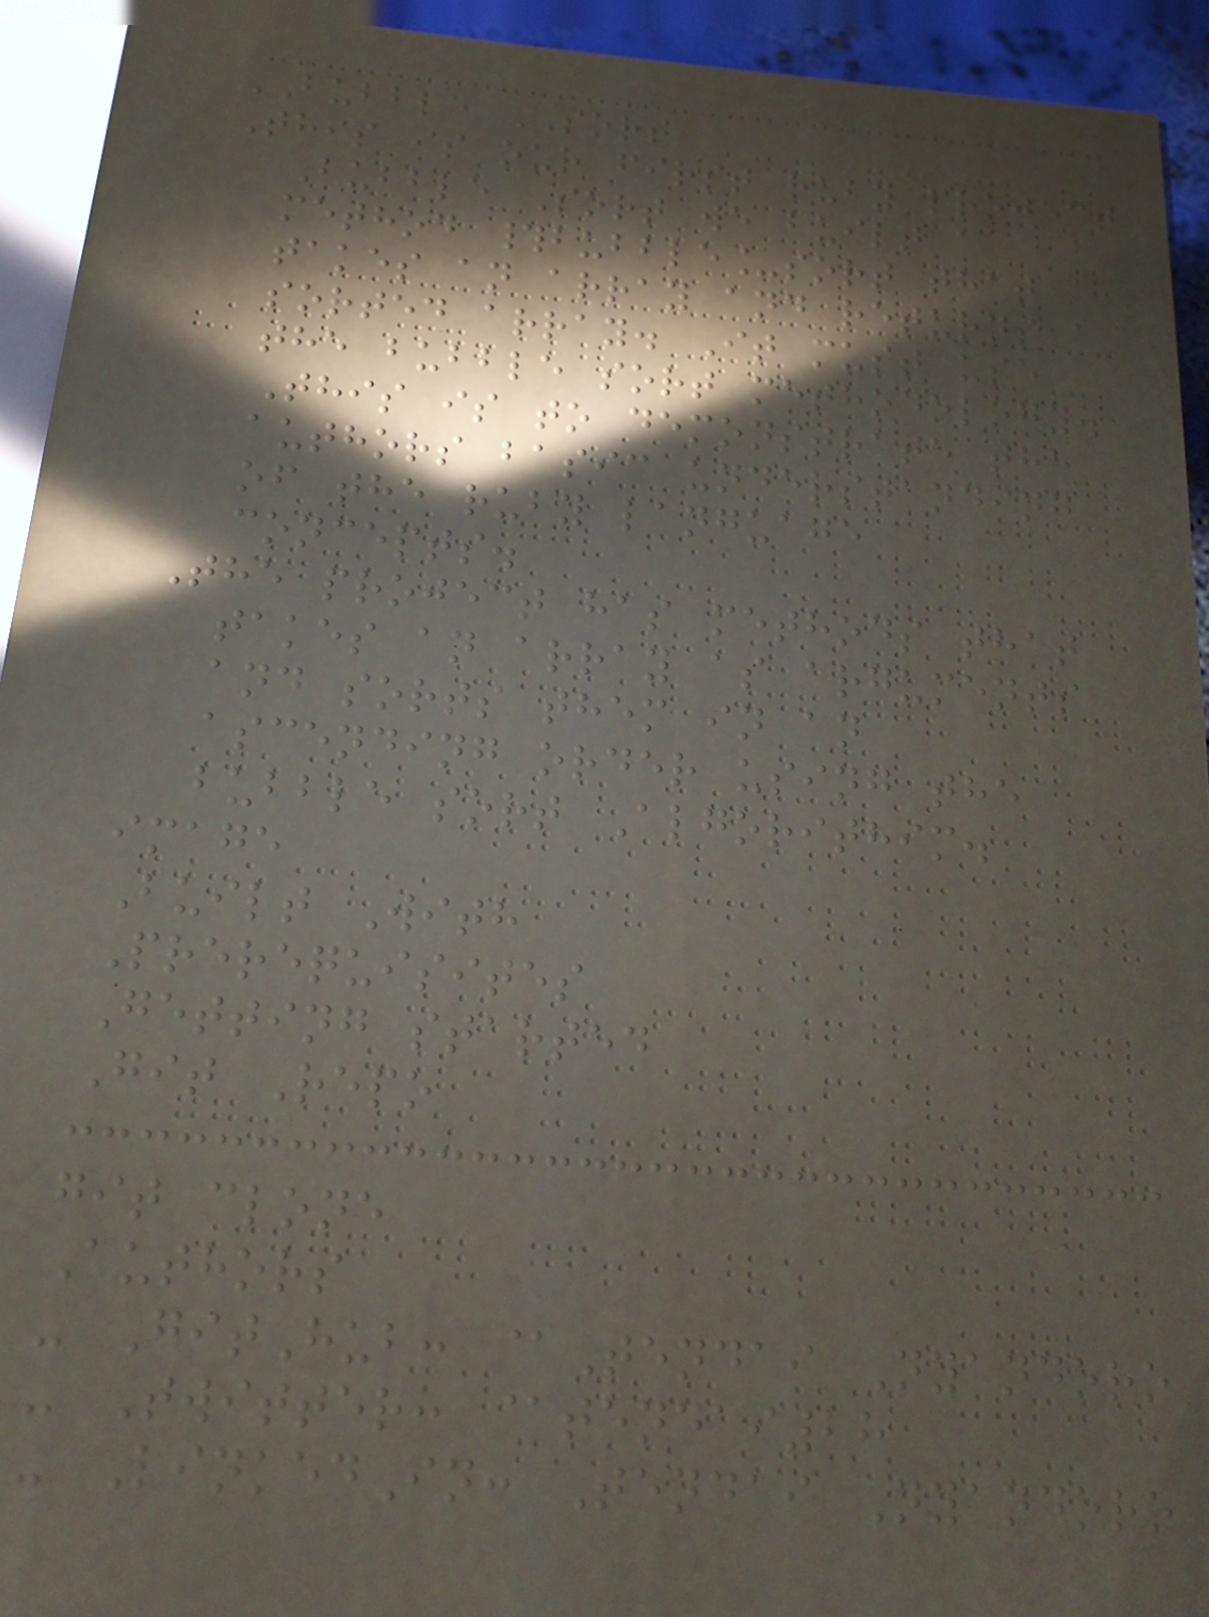BUBBLE SORT
This is our first ruby project
Bubble Sort we built a
method #bubble_sort that
takes an array and returns a
sorted array. It must use
the bubble sort methodology.
This is to demonstrate the
authors basic understanding
of the ruby language
concepts.
The project has methods that
takes an array as arguments
and sorts them in an
ascending order using the
bubble sort Algorithim.
image
Built With
Prerequisites
Getting started
Git Repo
git clone
Authors
- GitHub: @Tendai Nyandoro
- Twitter: @tendai28
- LinkedIn: Tendai Nyandoro
